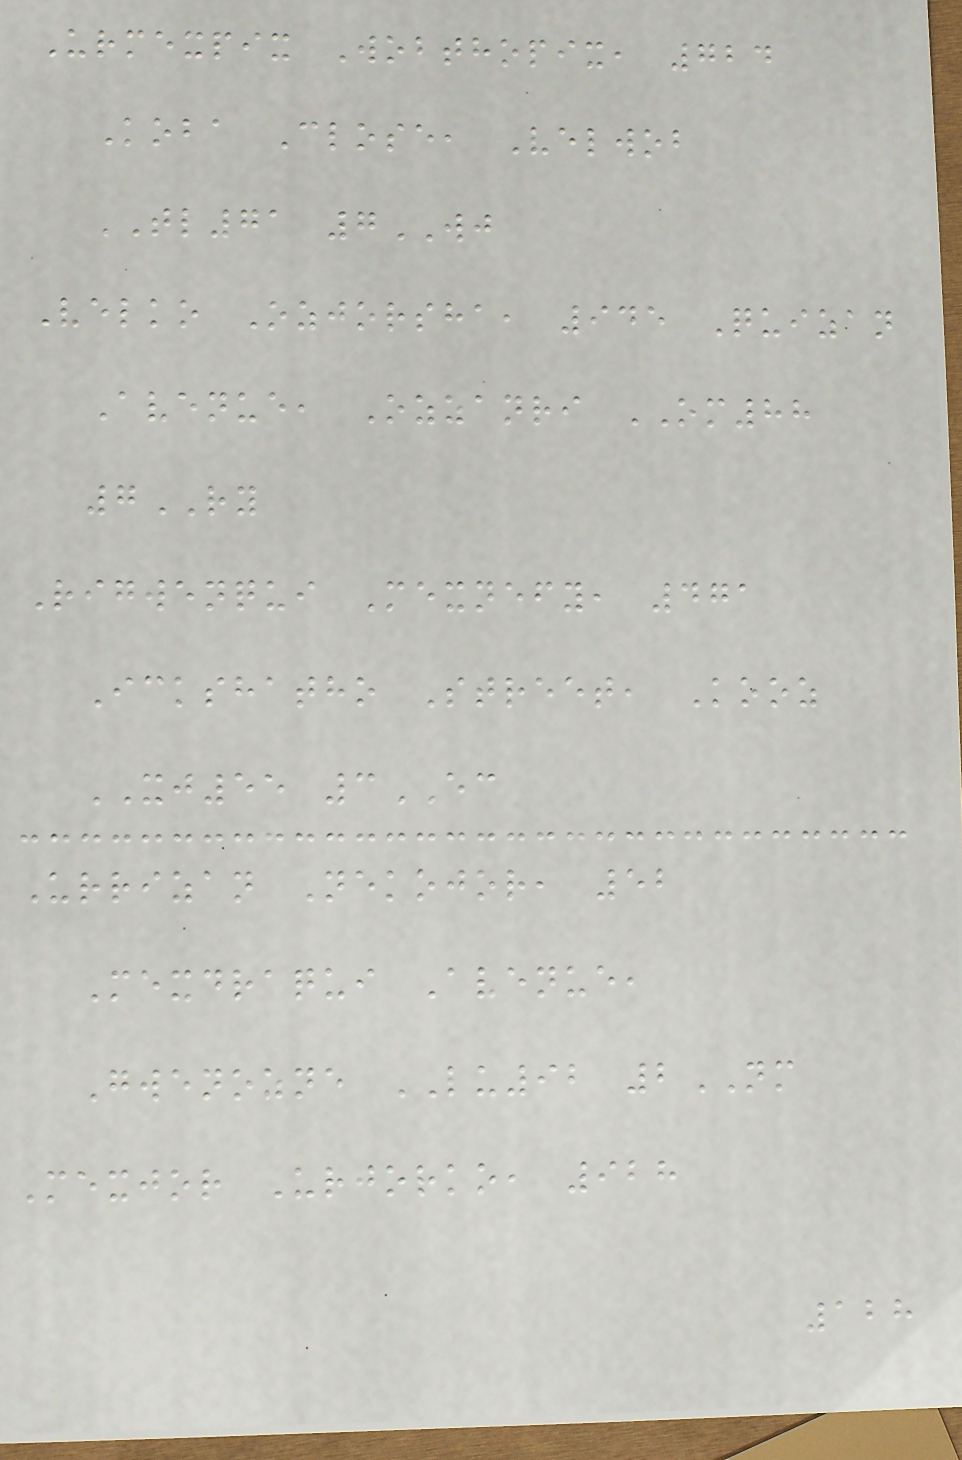Urmexpix Wobthopix, 724
Koba Close, Velwob
TL71 7WJ
Velko Ozjorsha, 945 Quizan
Avenue, Ozzanri OM88
7RY
Rigwenqui Mexnefy, 471
Ickshatho Street, Kooz
XJ55 3EC
Urrizan Nekojor, 52
Mexdraqui Avenue,
Gwenozne LU92 2NM
Mexjor Urjorko, 928
128
